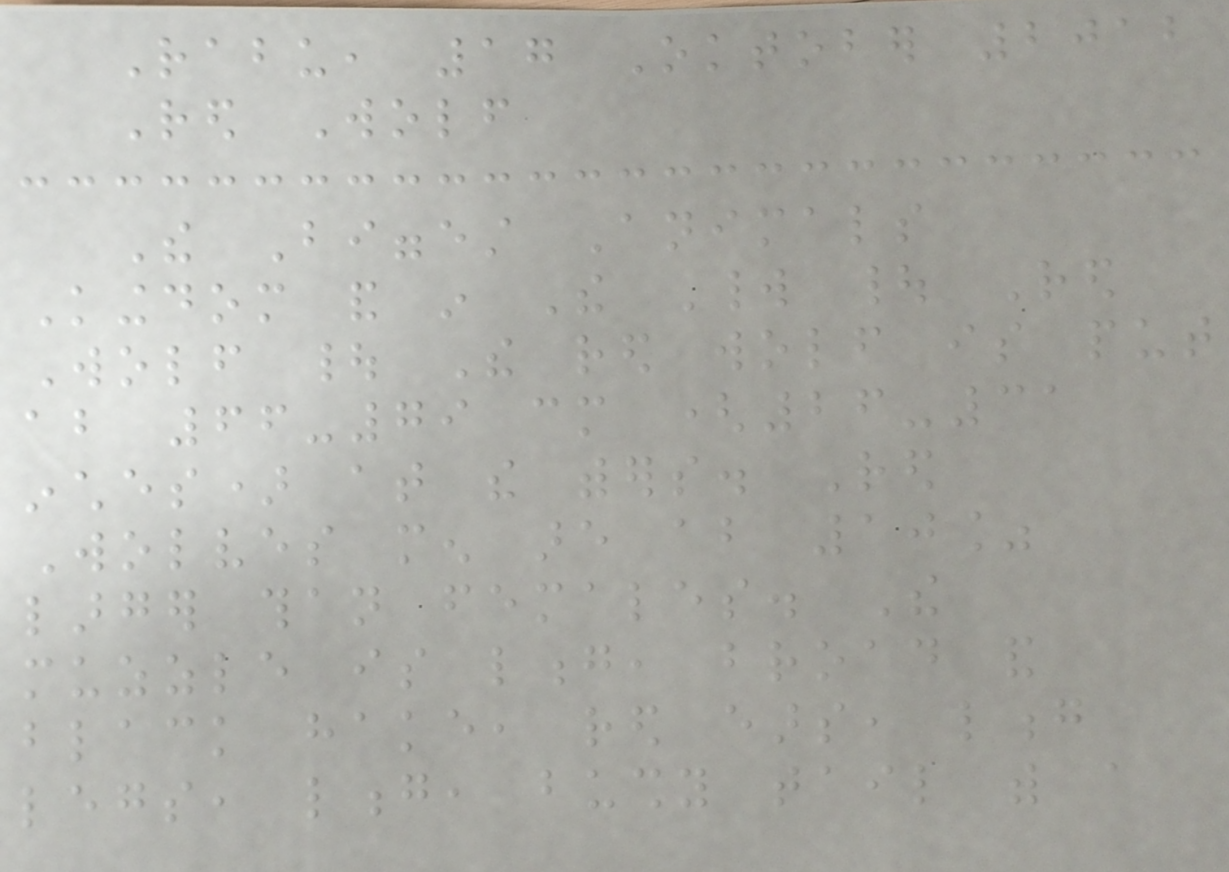Rabu, 17 Oktober 2012
Red Wolf
The Biggest Animals
Kingdom and in The World | Red
Wolf | The red wolf is put
about 66-79 cm (26-31
inches) at the withers. Red
Wolves men are about 10%
larger than females. The
muzzle is long, broad and
black hake, red ears, long
legs, long, bushy tail with a
